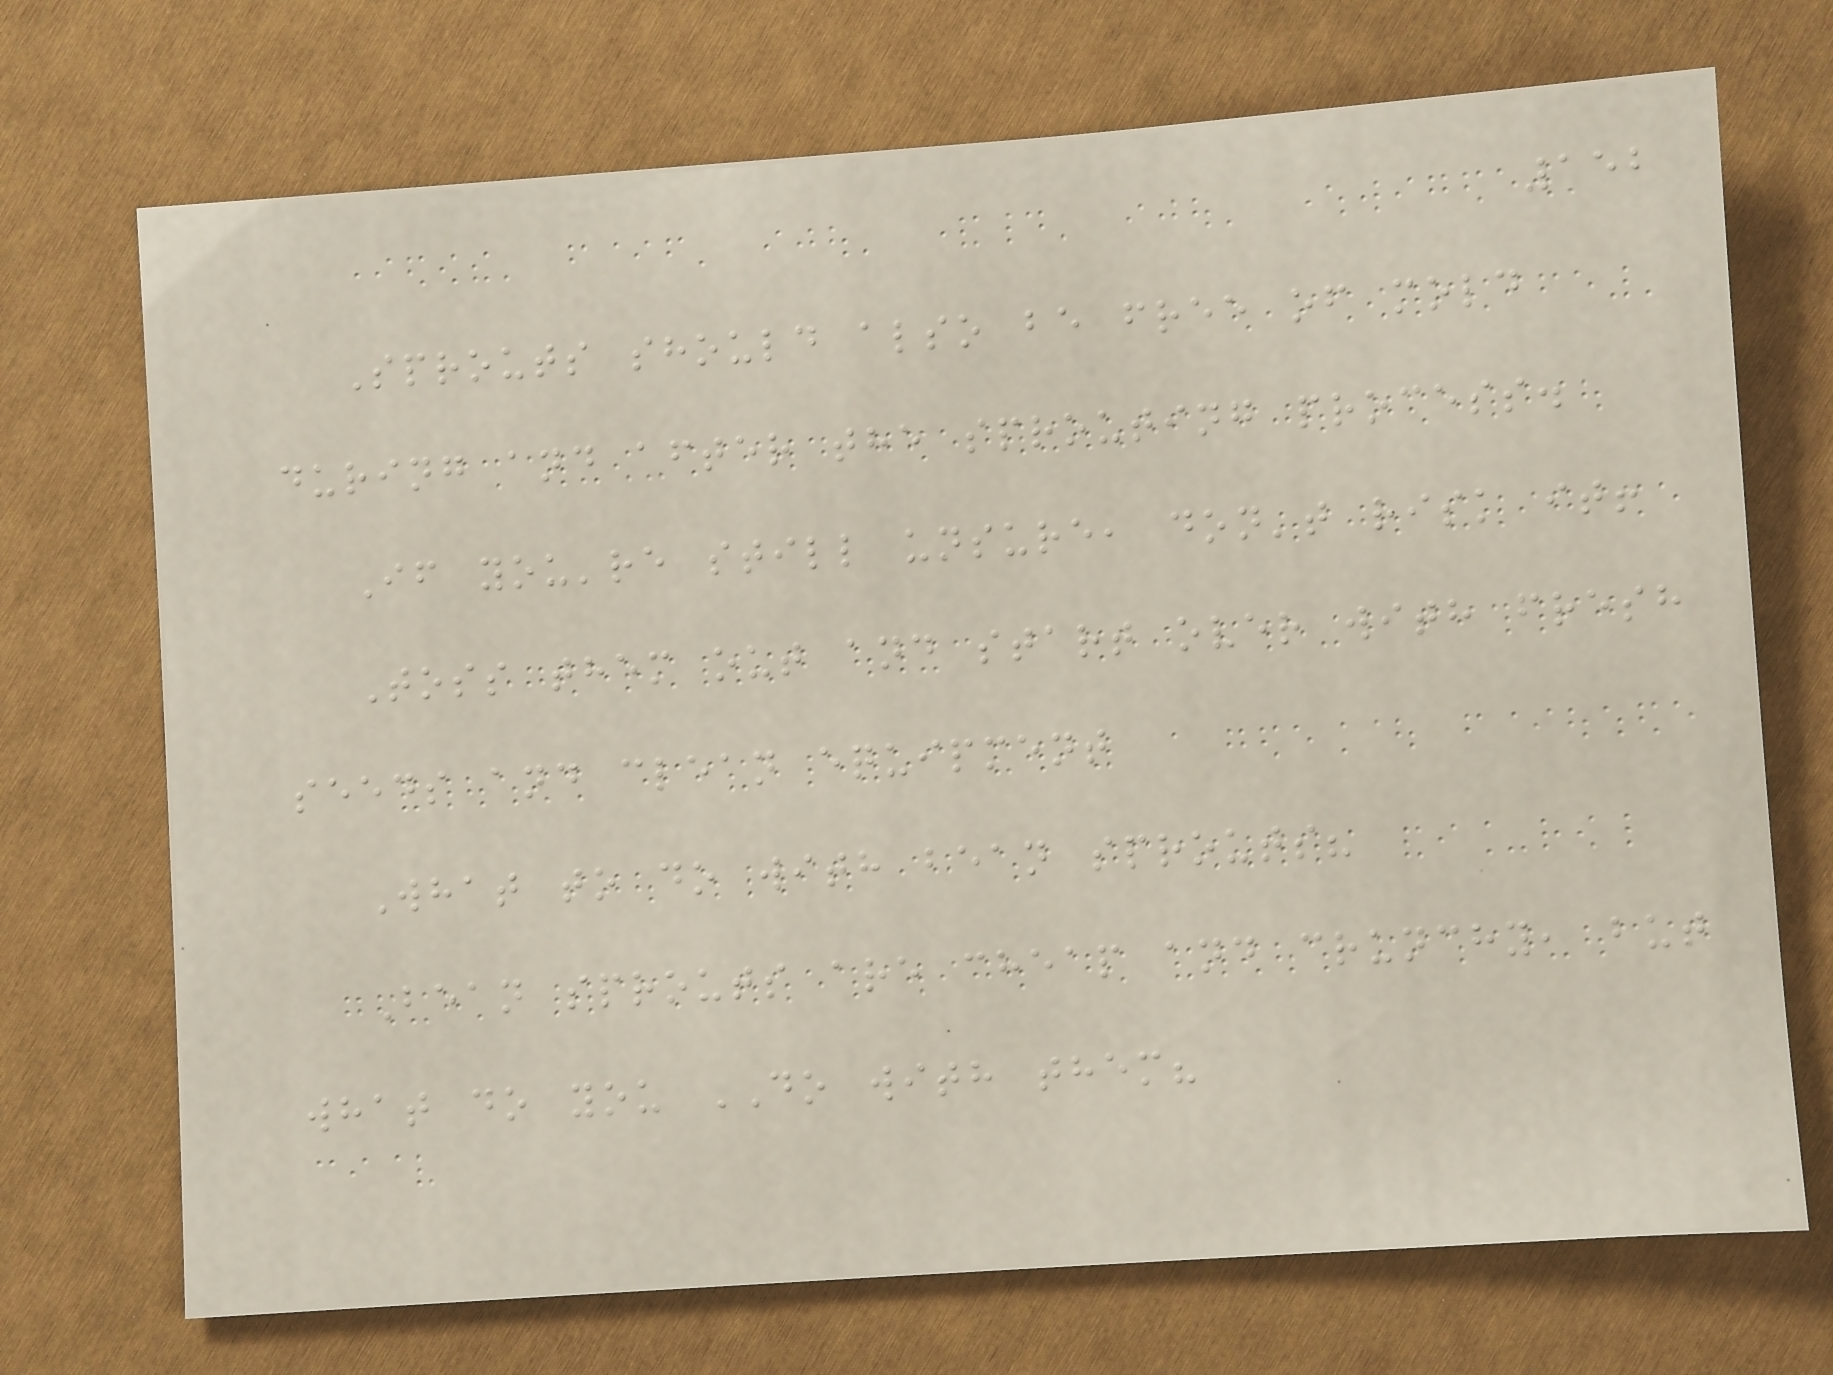152
Sprouts should also be free of mold
during and after the sprouting process.
If you're still unsure, don't risk it!
Toss them out and start over with fresh
seeds and clean equipment
What to do with bean sprouts?
Bean sprouts are cheap and crunchy, but
what do you DO with them?
